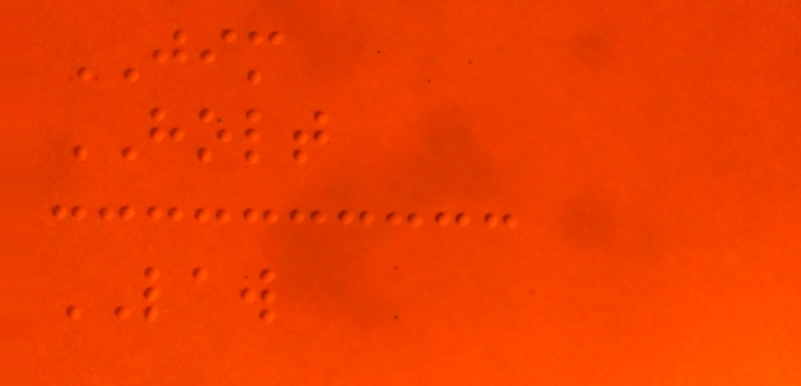JIM
HOLT
LAW
